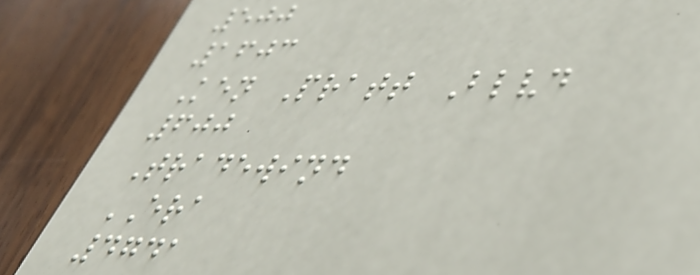500
1603
Ken Pratt Blvd
600
Tradewind
ERA
4741
